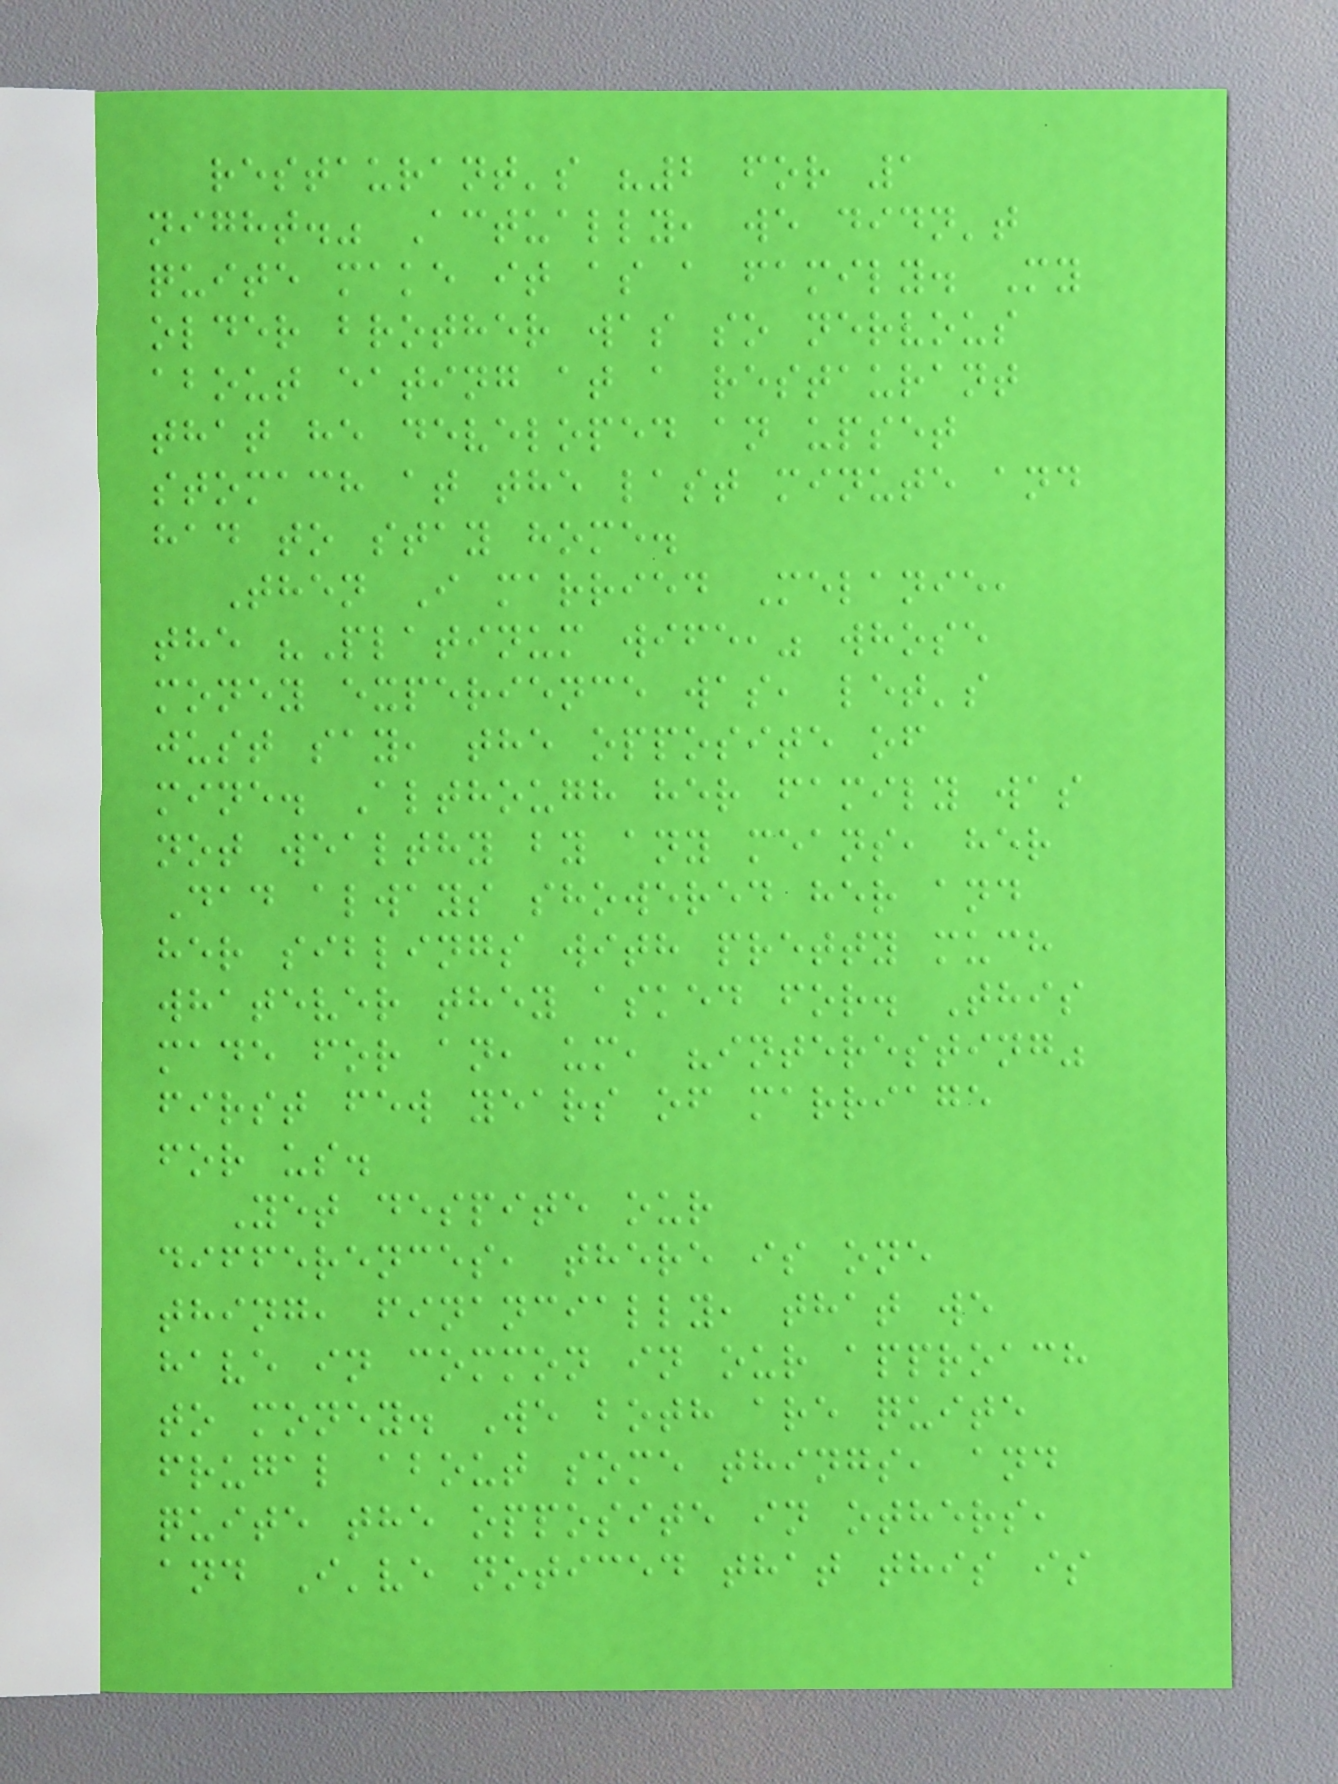restaurant's "2 for 1
night." Actually, we didn't
quite make it as a family. My
older brother was so nervous
about eating at a restaurant
that he developed an upset
stomach at the last minute and
had to stay home.
Then I married Melanie,
the "Platinum wife," whose
money experience was, let's
just say, the opposite of
mine. Although her family was
not wealthy by any means, her
Dad always showered her and
her siblings with pretty much
whatever they asked for. This
made for an, um, "interesting"
first few years of marriage
for us.
Yet despite our
differences, there is one
thing, financially, that we
have in common in our approach
to money. We both are quite
frugal about some things, and
quite the opposite in others,
and I've noticed that this is
